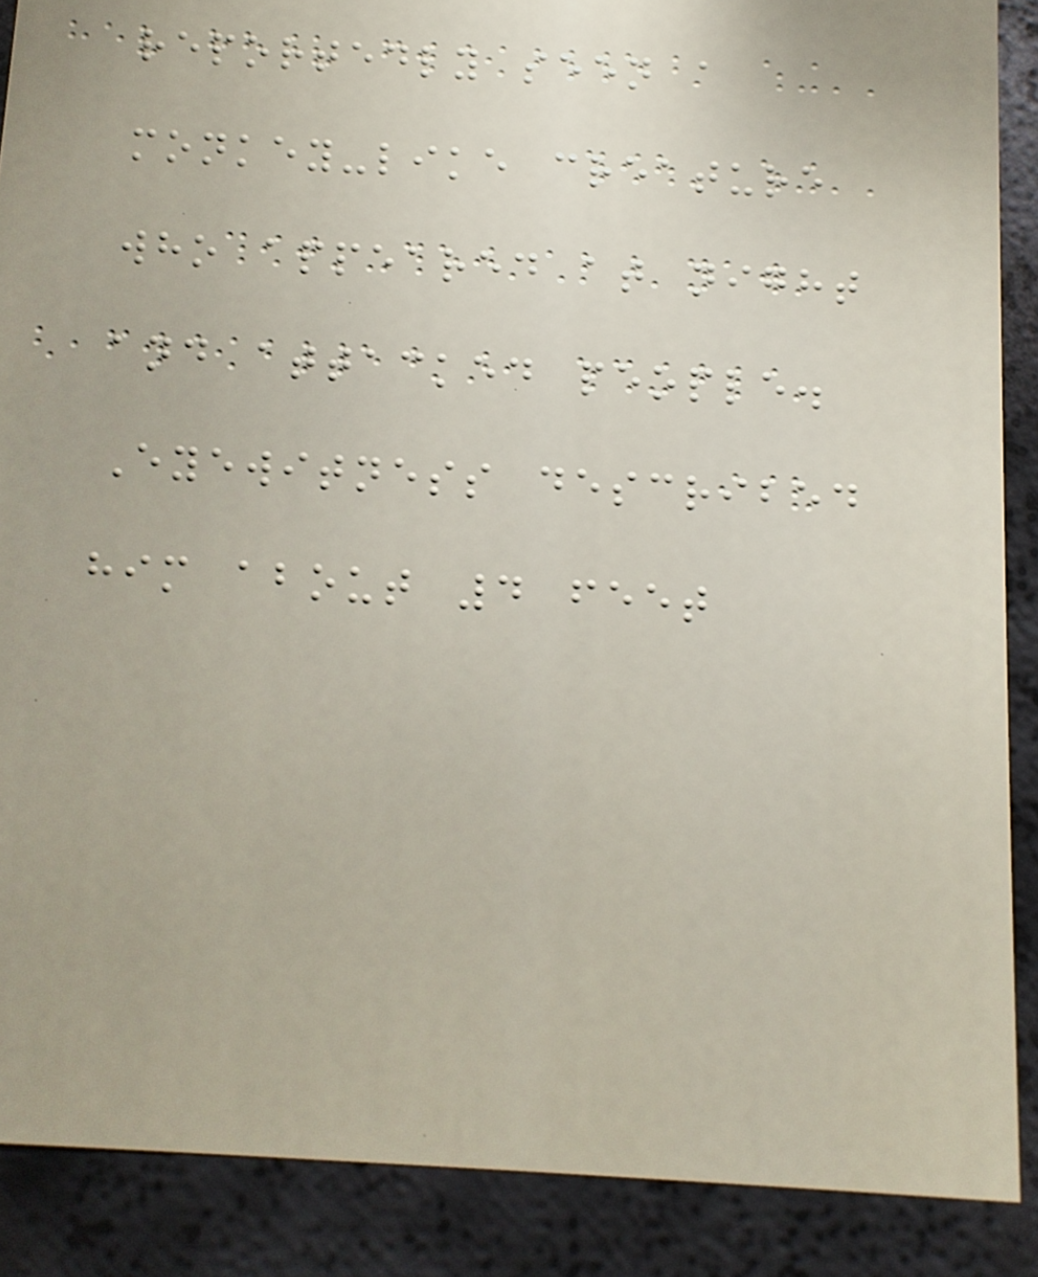reportedly seen a
monkey-like creature
who appeared at night
and attacked people.
Eyewitness described
him about 4 feet
